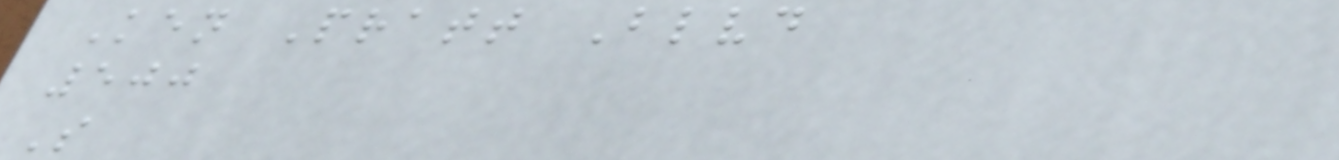Ken Pratt Blvd
500
S
